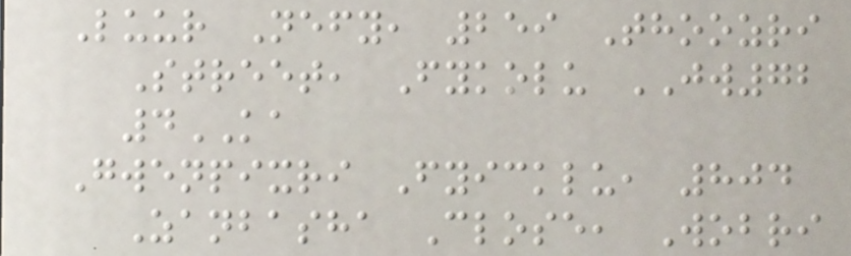Luur Nefy, 259 Thoozri
Street, Fykolu JW72
4KA
Gwenpixri Fyicklu, 804
Zanbasha Close, Wobri
